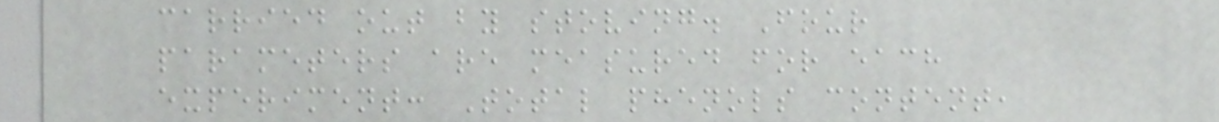carried out by stoving. Four
parameters are measured for each
experiment: Total phenols content,
